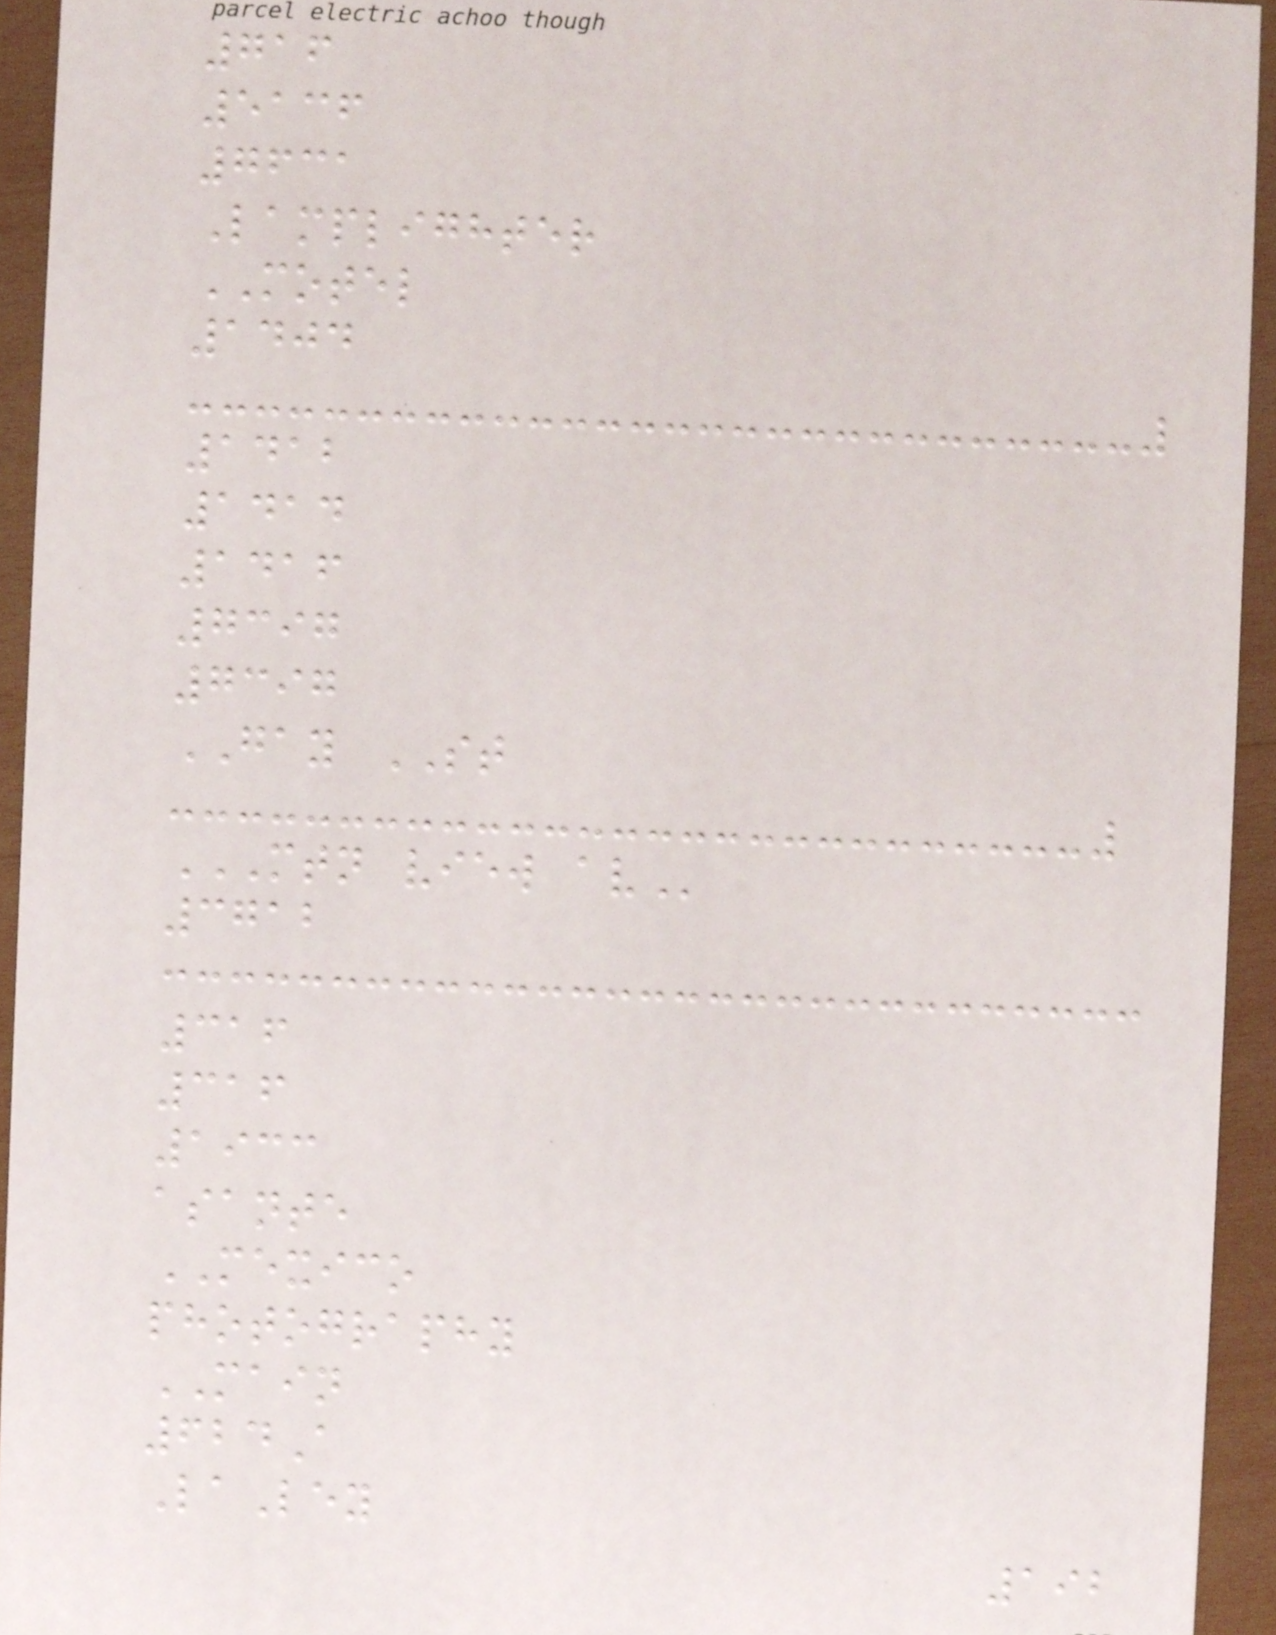716
5136
7631
Lamplighter
MOTEL
1404
1412
1414
1416
7397
7397
GAY ST
MTN VIEW AV
3712
316
316
1933
asante
MEXICO
photography
MAIN
624A
LaLey
192
